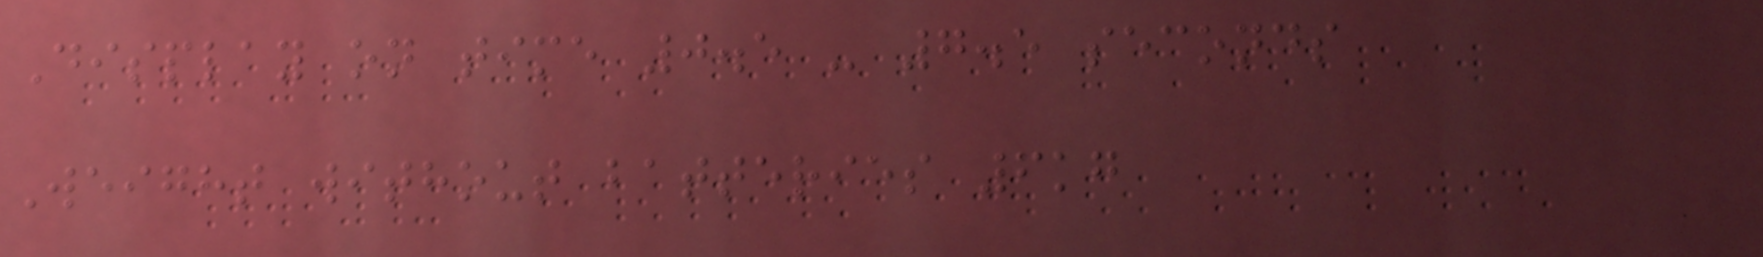Display on time 0.5 - 7.5 seconds
Weight without batteries 6kg
